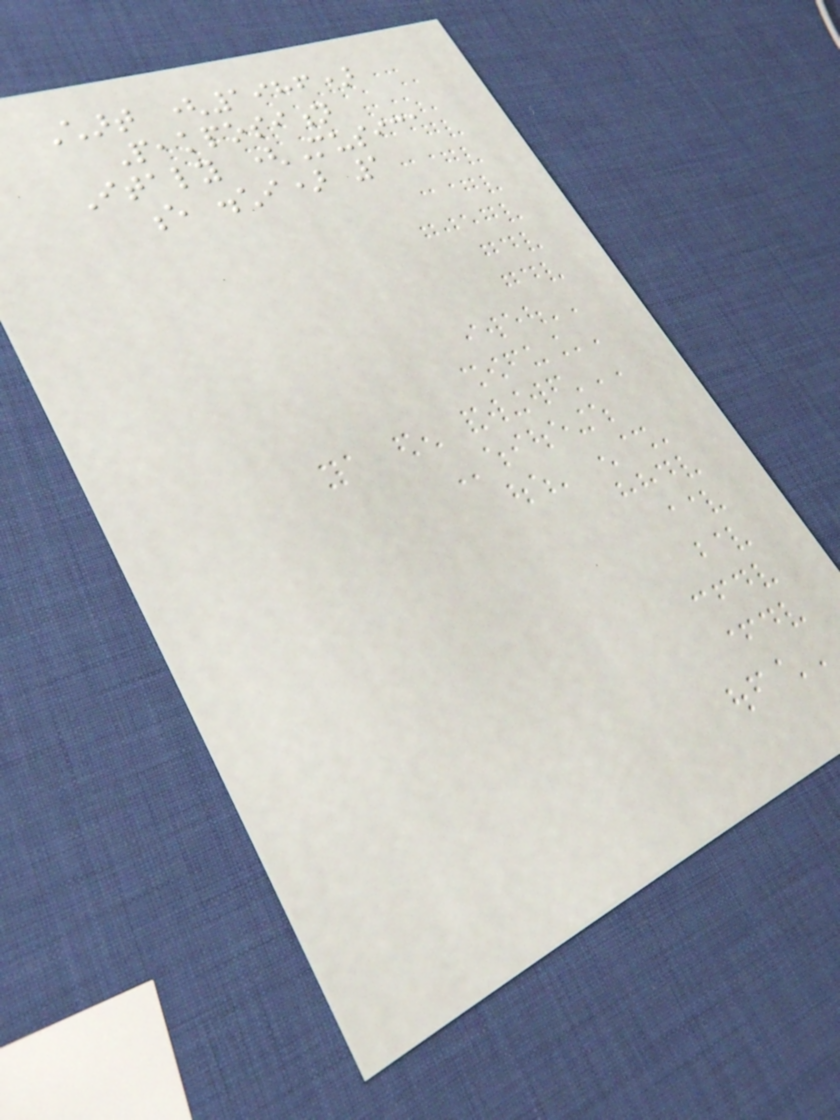Chart (1986)
Peakposition
Italy (Musica
e dischi) 1
